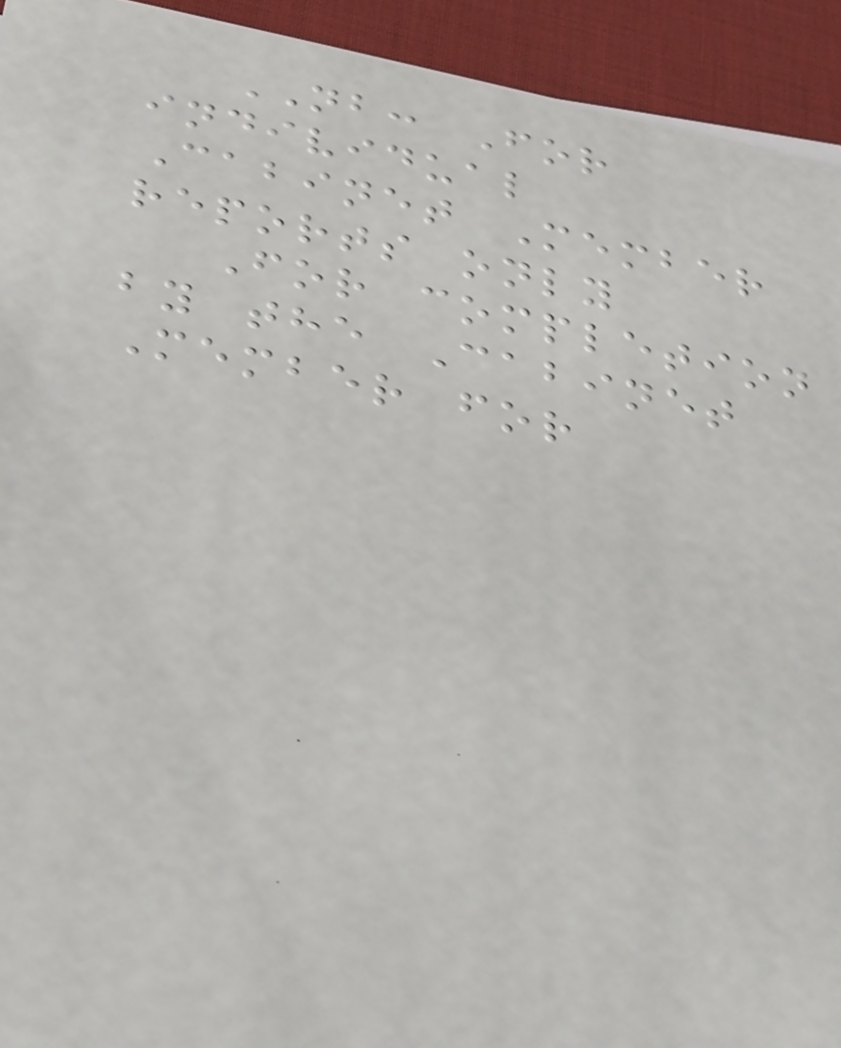NB: For
individual
Cabinet Member
reports only
For completion
by the Cabinet
Member for
